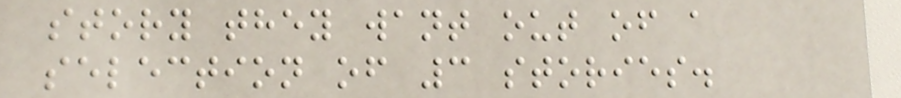story they want out of a
selection of 3 stories.
